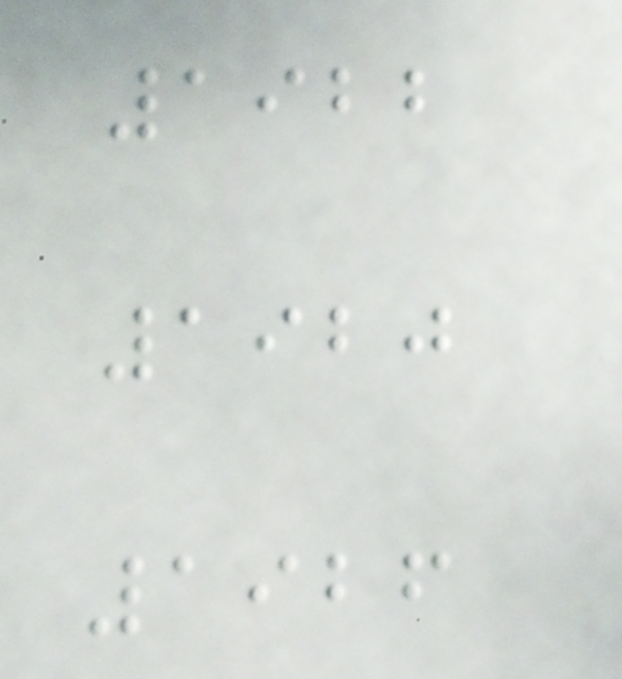1922
1920
1926
